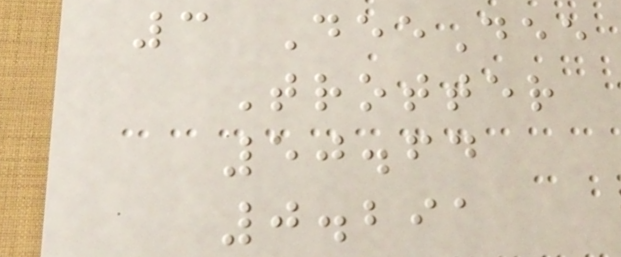3 DeeDee
Trotter
50.64
0.291
